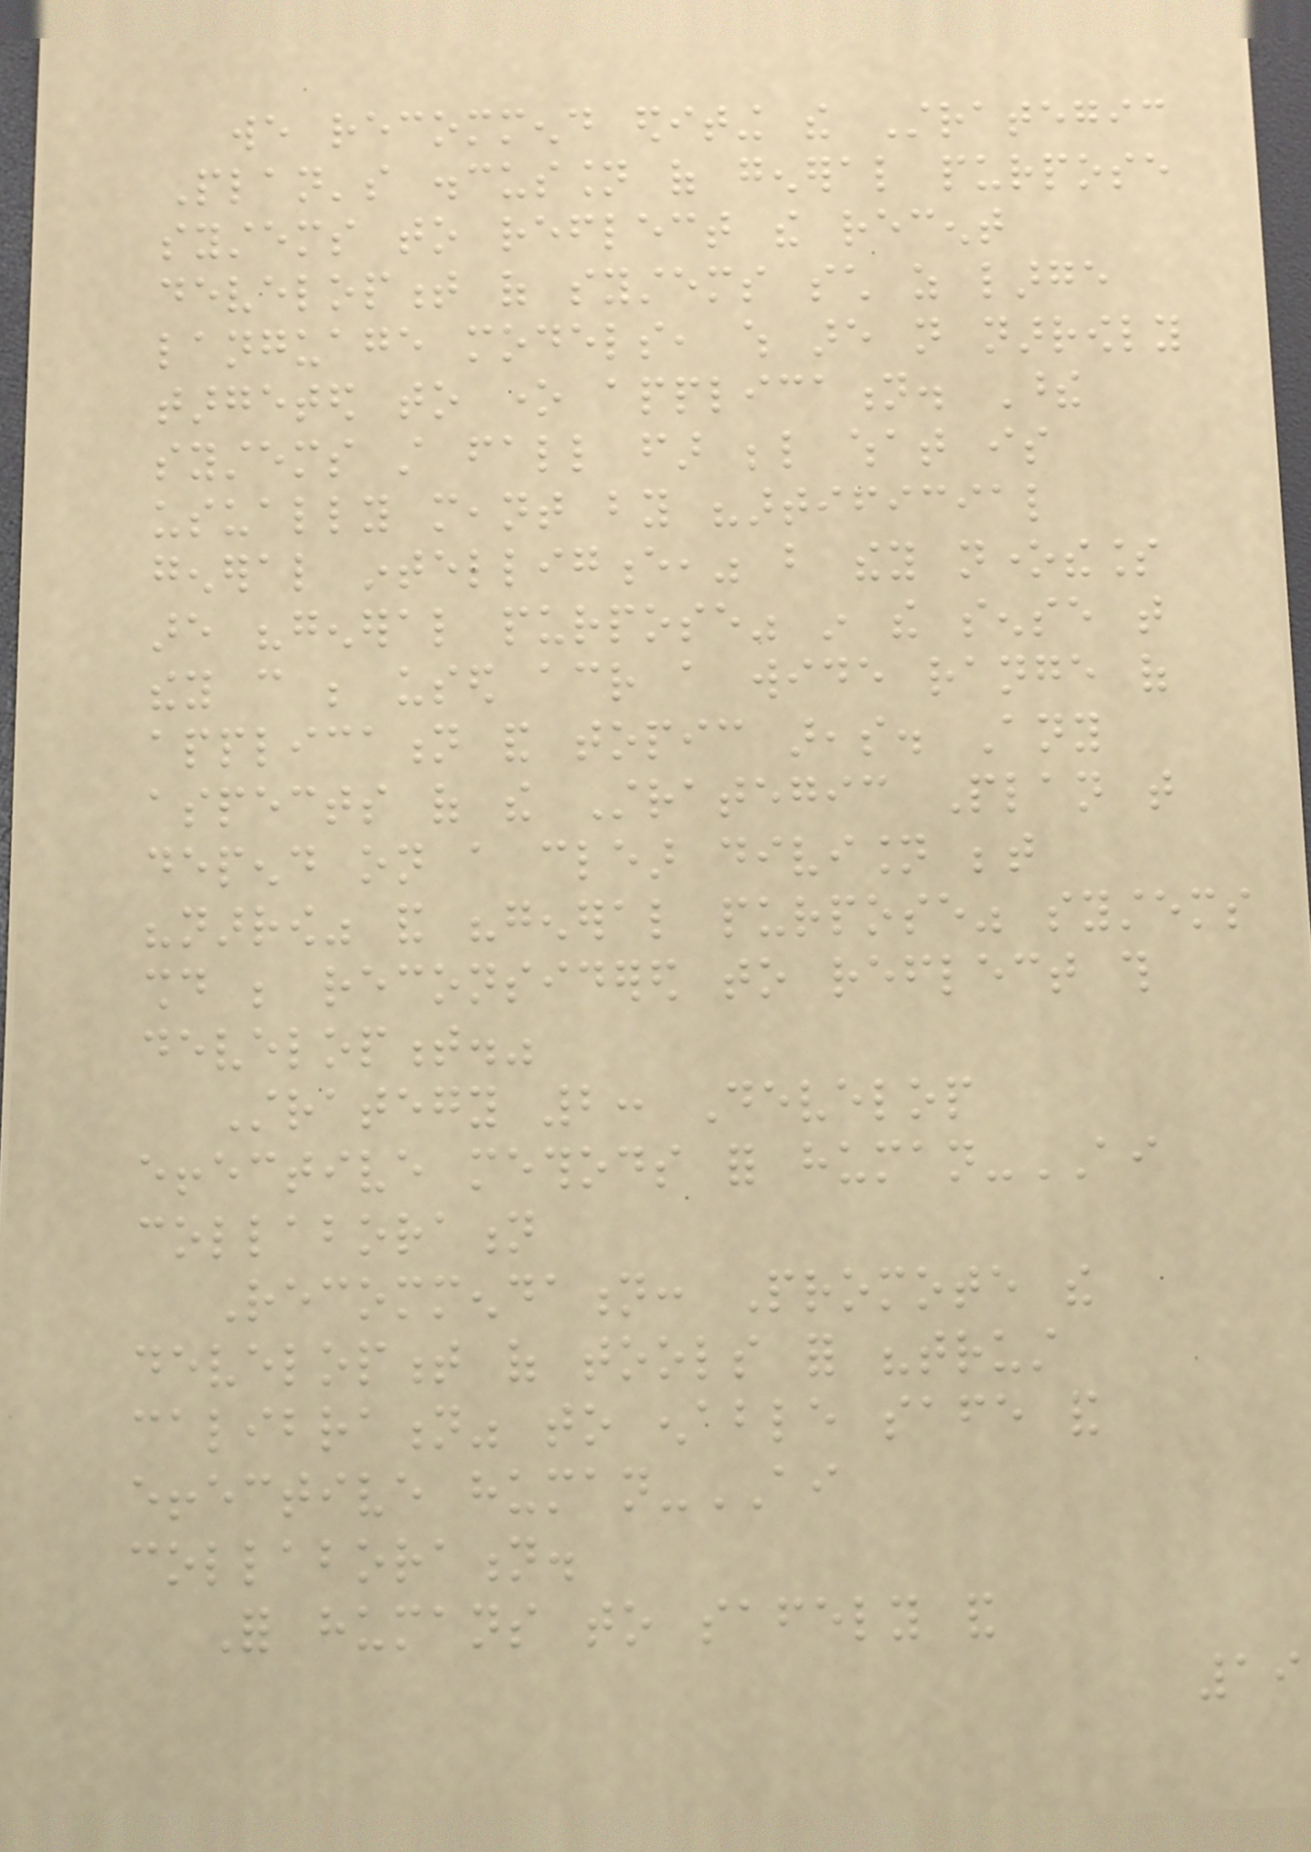we recommend editing the Strategic
Plan's discussion of general purpose
systems to reflect the recent
development of systems such as large
language models, which are not narrowly
targeted to one application. These
systems still fall far below what is
usually meant by "artificial
general intelligence," but they nonetheless
are "general purpose" in the sense that
they can be used across a wide range of
application and topic areas. Any
aspects of the Strategic Plan that
depend on a clear division between
"narrow" and "general purpose" systems
should be reconsidered to reflect this
development."
Strategy 2: Develop
effective methods for human-AI
collaboration
Recommendation: Promote the
development of tools for "trust
calibration" to enable safe and
effective human-AI
collaboration.
For humans to safely and
19
